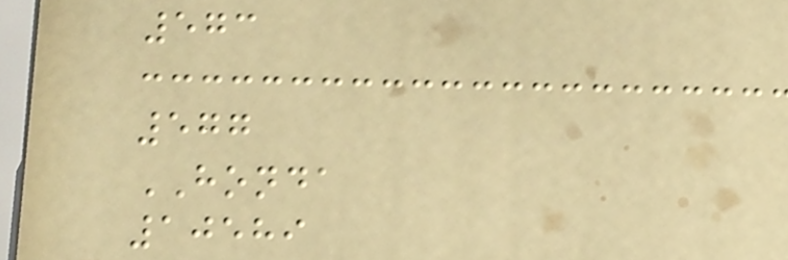573
577
HONDA
10589
